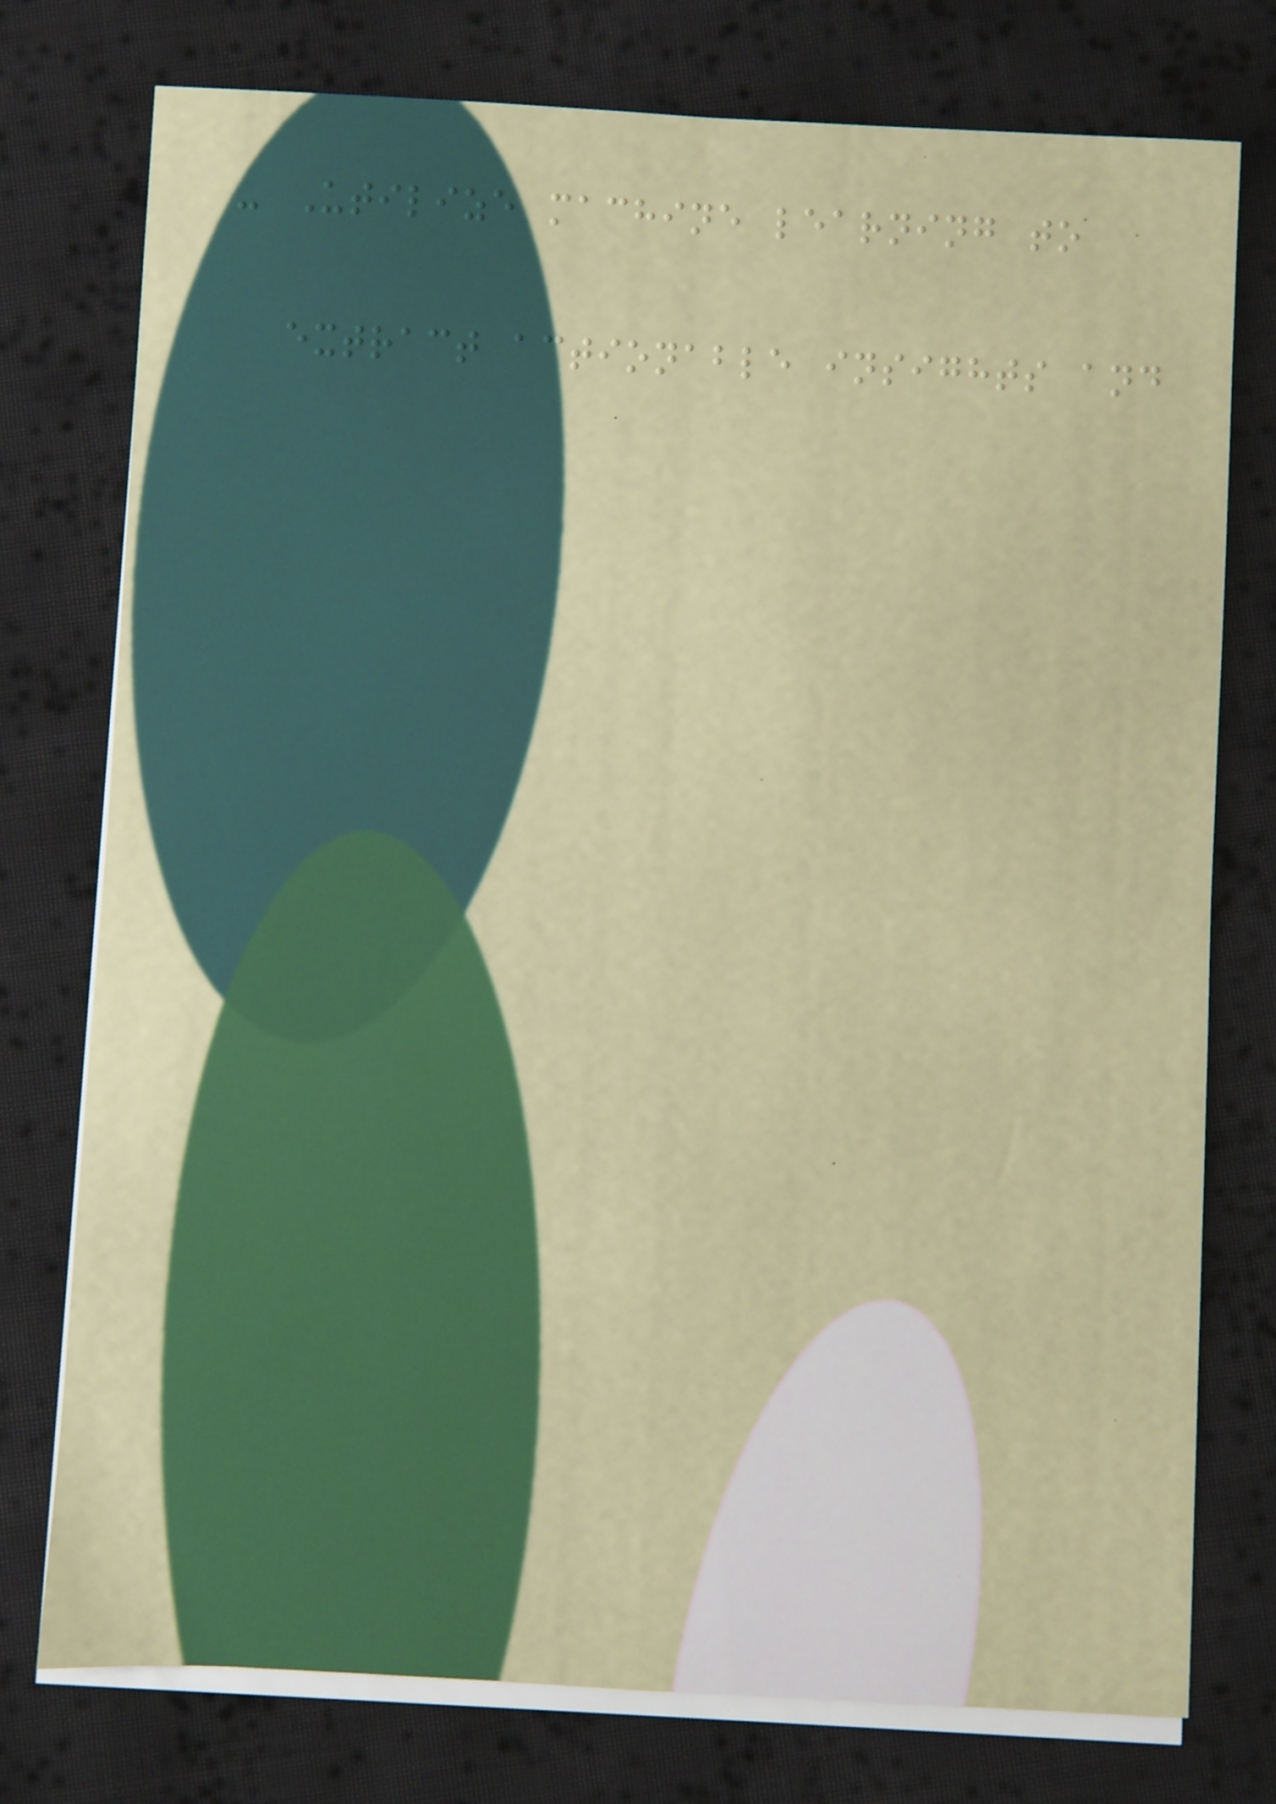- Utilize machine learning to
extract actionable insights and
